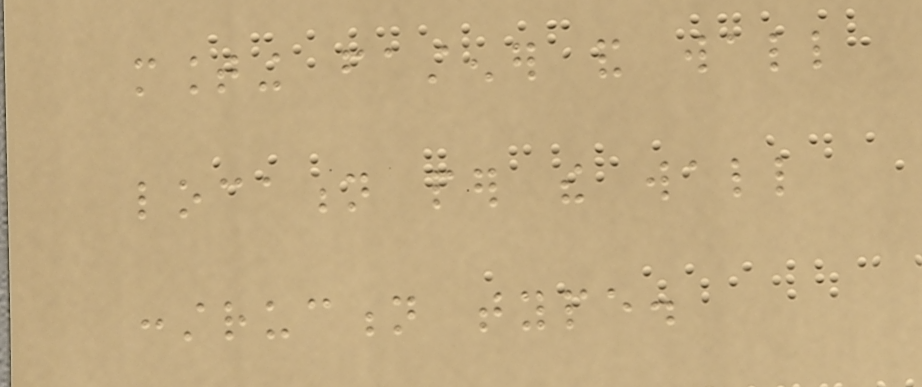mounting fastener and wall
location per the wall
construction type.
